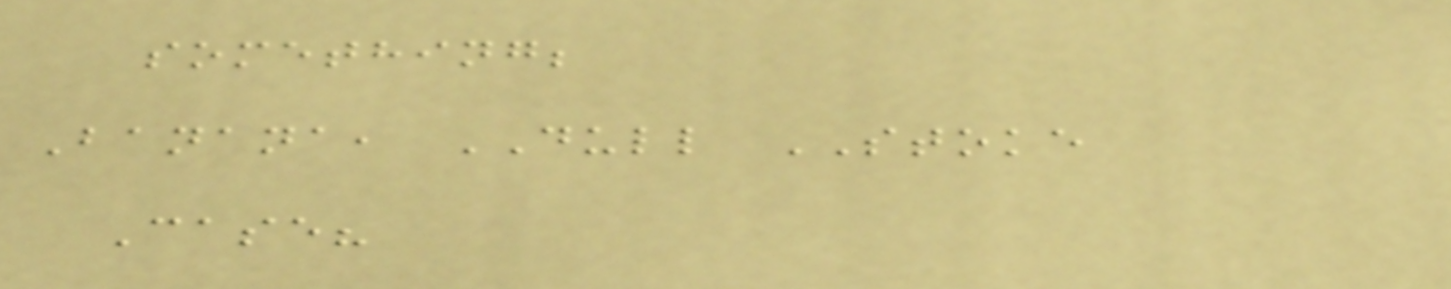something;
Banana, DULL STOKE
Case?
